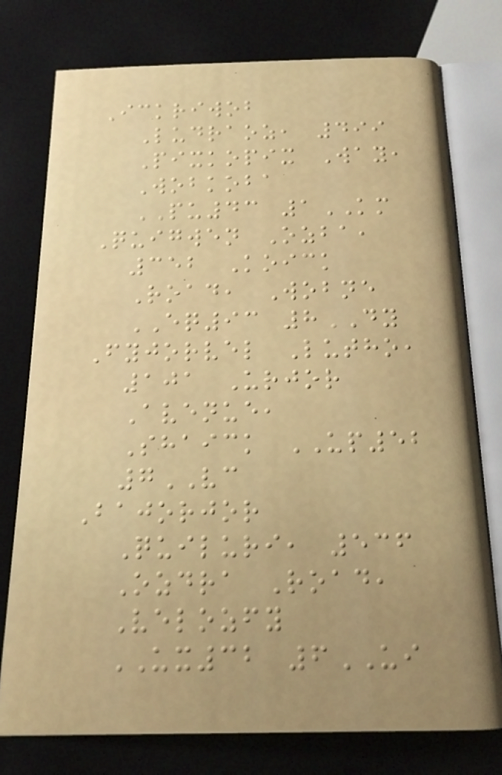Ickriwob
Ludraoz, 499
Pixkopix Way,
Wobkoba
PU43 1KM
Quigwen Ozba,
352 Koick
Road, Wobne
EQ93 8DY
Fyjorvel Lutho,
101 Urjor
Avenue,
Shaick UP52
7VC
Bajorjor
Quiluri, 536
Ozdra Road,
Velozfy
UX32 6UI
